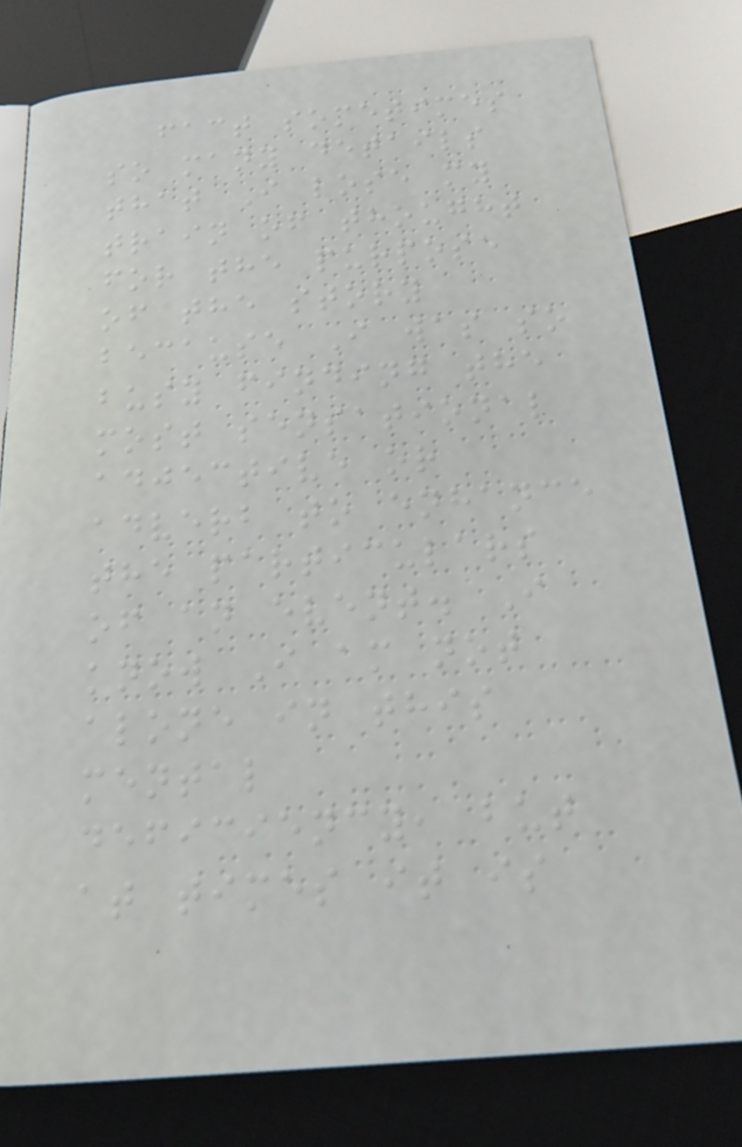fact sometimes
so many details
that I lose my
train of thought
for the purpose
of the story
because I was so
busy finding the
most sensational
adjective or
adverb to enhance
the particulars
of an event. I
know I am not
alone in this
mental
deficiency, but
at times it is
